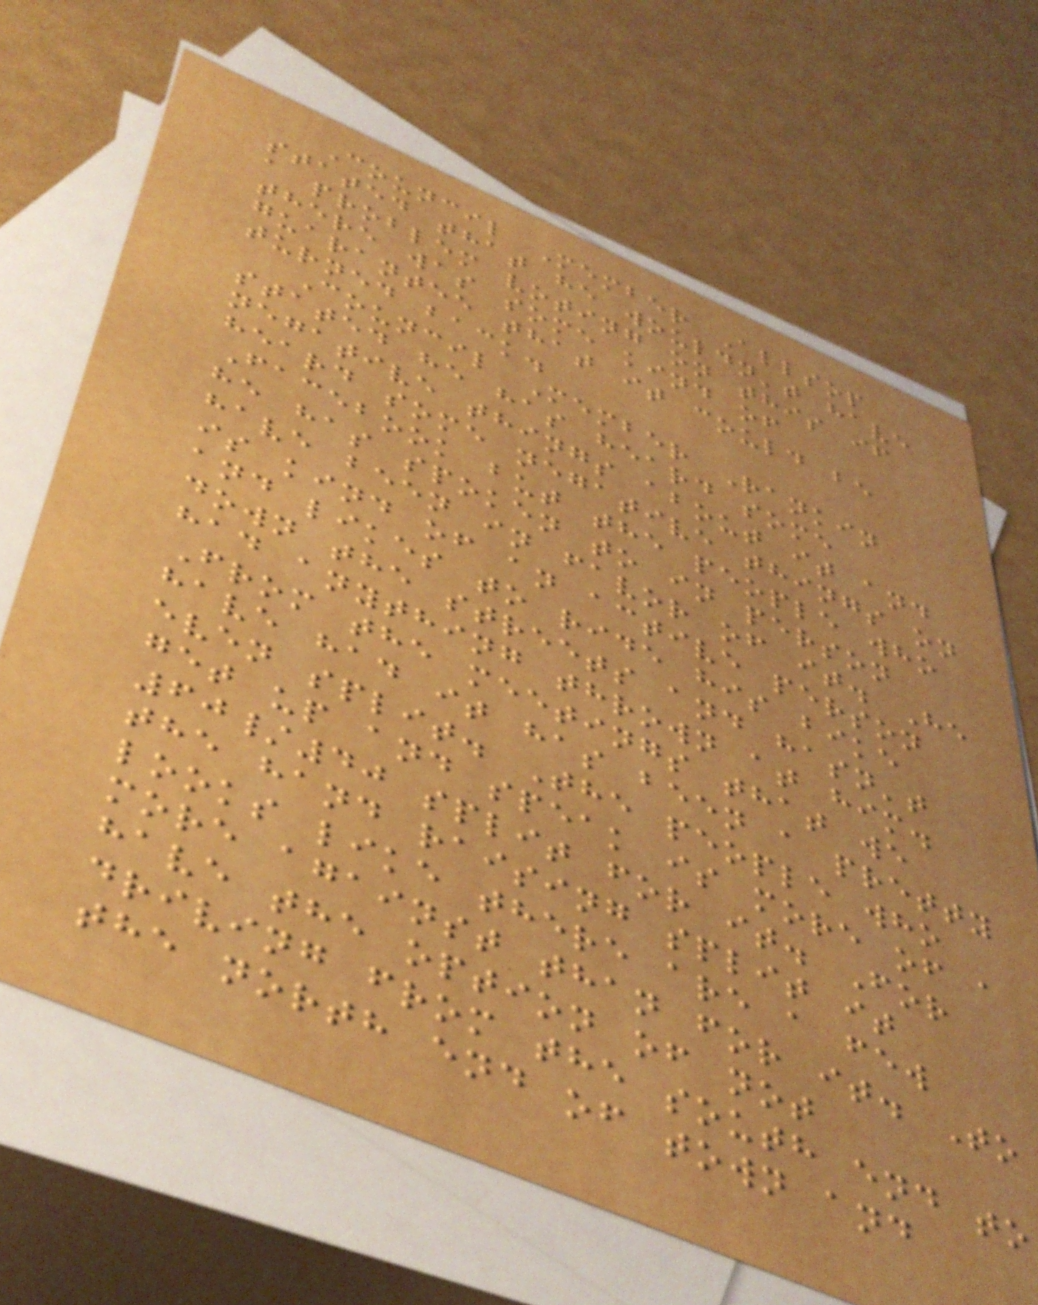Council Member Allsop
stated that he wouldn't have
a problem voting on this if
there was some kind of
guarantee that it could be
turned back.
Council Member Rankin
stated he has heard some
negative things about it and
heard some negative things on
Facebook but the people who
he has spoken to in person
have been in favor of it. He
is kind of an active person
and likes to ride his bike
down the streets and hasn't
had anything thrown at him.
From the meetings that we
have had it has been a pretty
even split. The people who
get up and speak is more of a
60/40 split for it. For
the hand raising split it
looks like there are a few
more against than for it. To
have the option of not
driving from the south end to
the north end of town and
